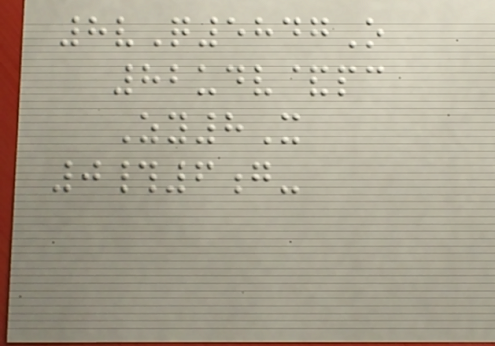8vQ5847O
82udv&pc
Zy8X
0#6g-
